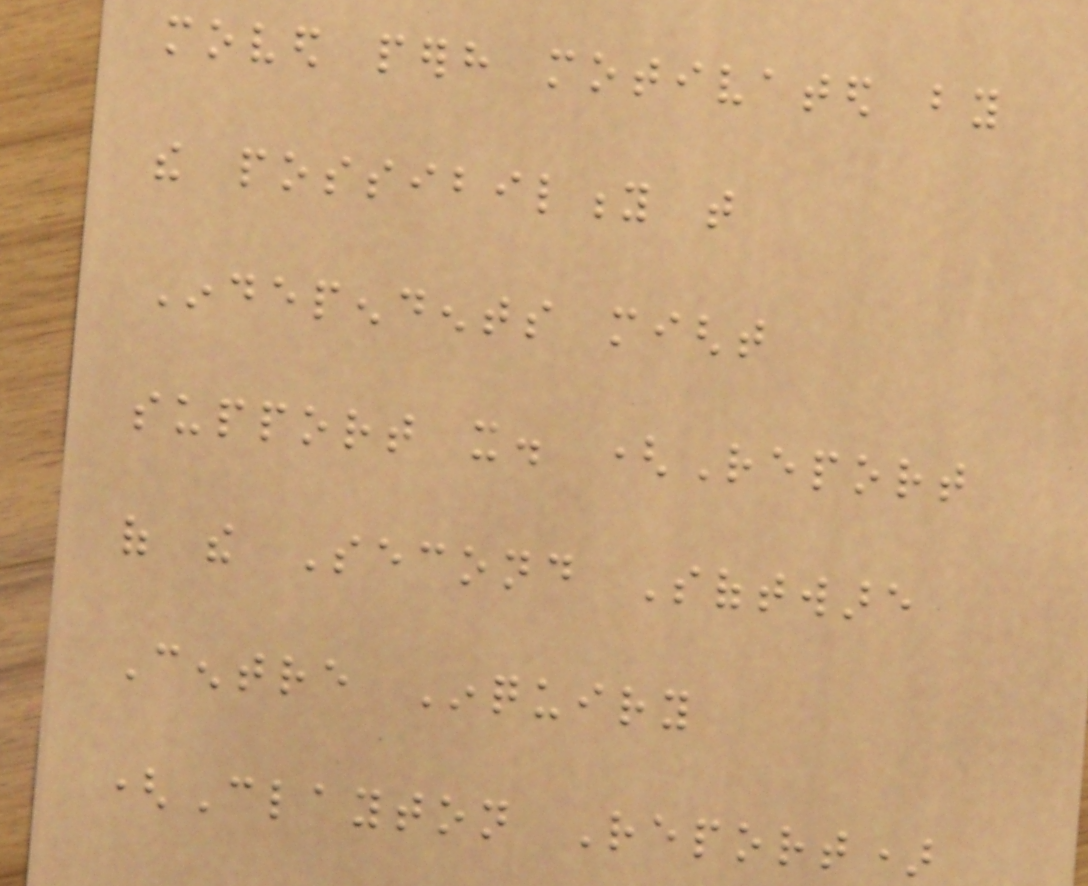moved perhaps motivated by
the possibility that
Independents might
support it. (Report
of the Second Software
Centre Inquiry
(Clayton Report)
